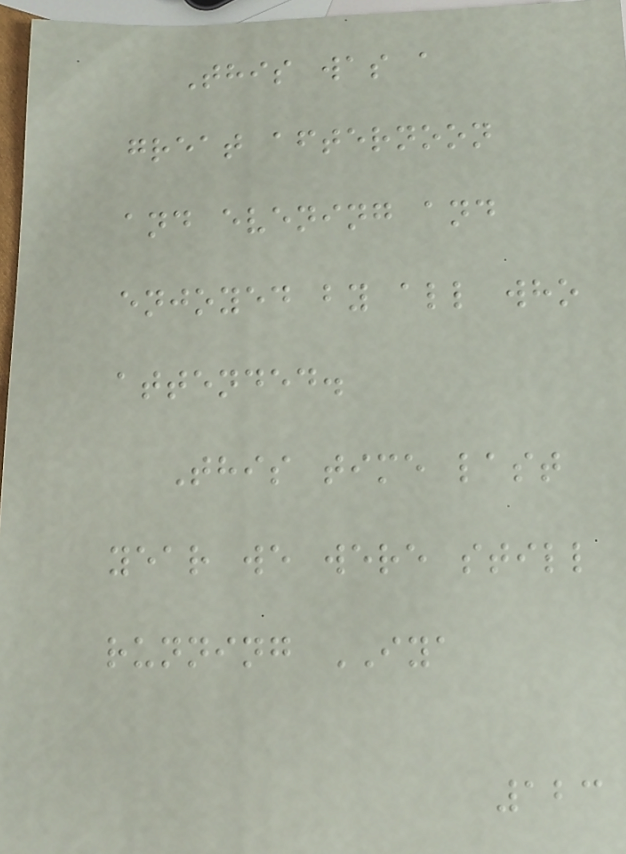This was a
great afternoon
and evening and
enjoyed by all who
attended.
This time last
year we were still
running IYA
123
